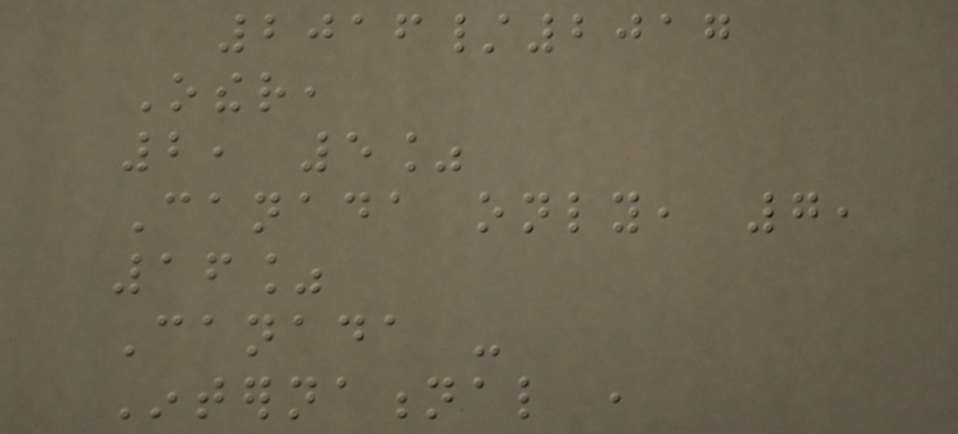2016/2017
Other,
2, 5%
Canada only, 7,
16%
Canada -
International ,
